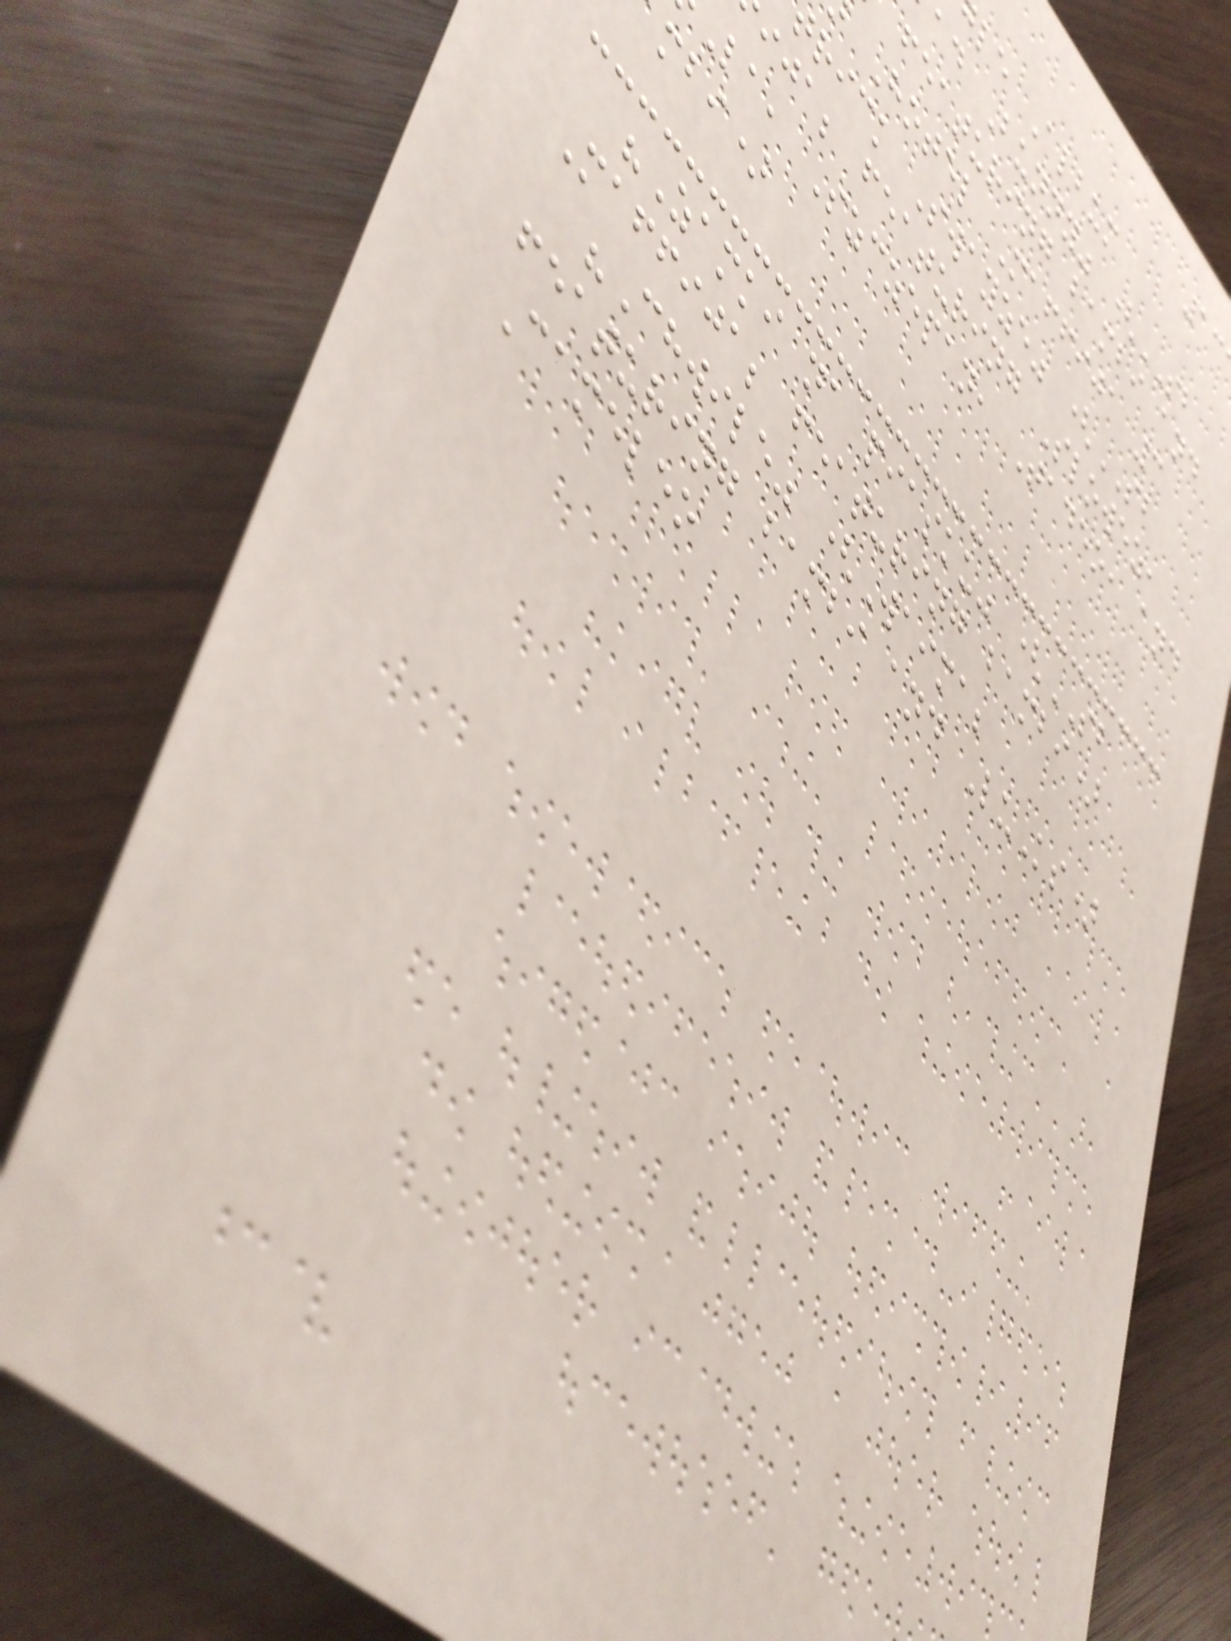le Album
ad Bunny" (SB
featuring bambi and
Hotel Maffija 3
rick Swayze" (SB
ija; featuring Slowez,
La, Szczepan, Tadeo, and
mbi)
"Zamki na piasku" (SB
Maffija; featuring bambi)
"Chwile" (Waima;
featuring bambi and LuKs)
Cameleo
